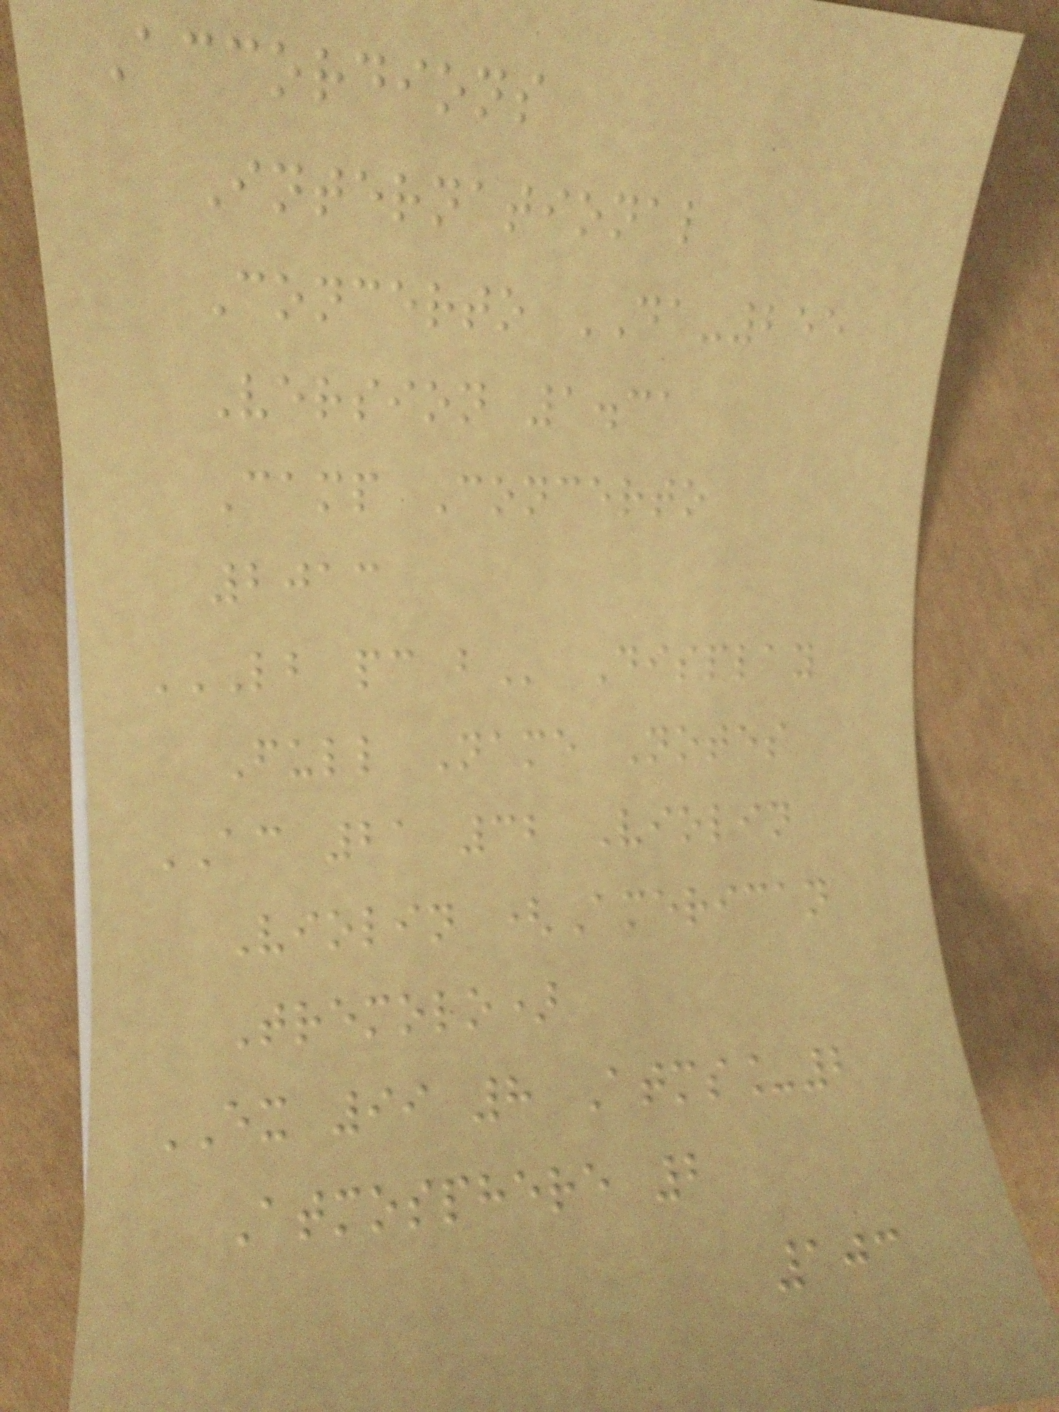Accordions
International
Concerto DA-255
Version 1.31
Camp Concerto
2013
LB PC B Display
Full Name Notes
AC 21 32 Violin
Violin (American
Tremolo)
EX 99 8 Atms_2
Atmosphere 2
103
